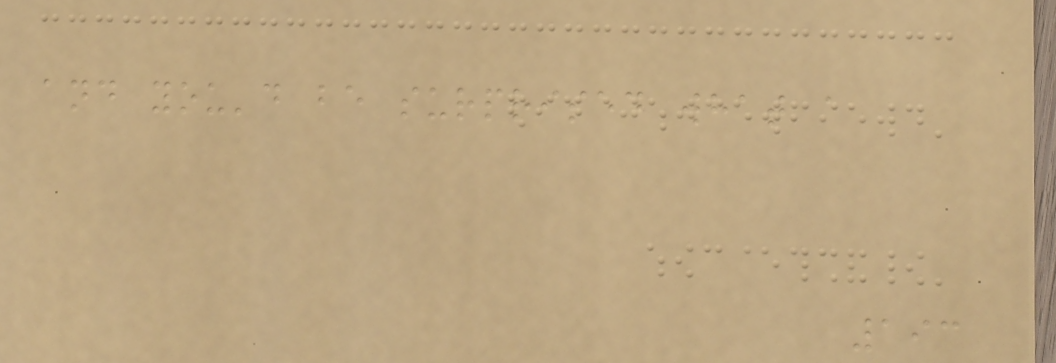and you'd be surprised what a
193
